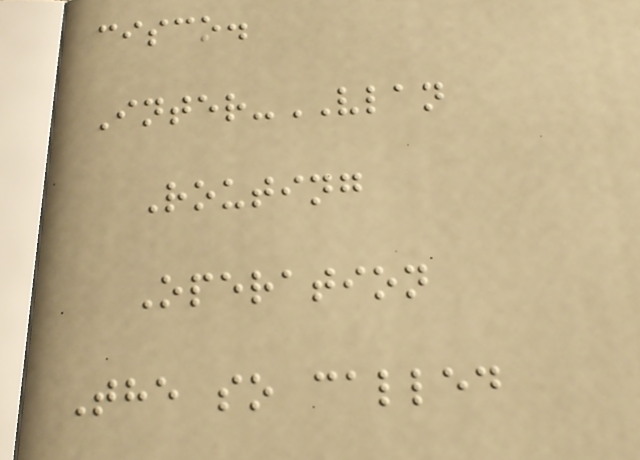cisco.
Inter-VLAN
Routing
Operation
The so called
